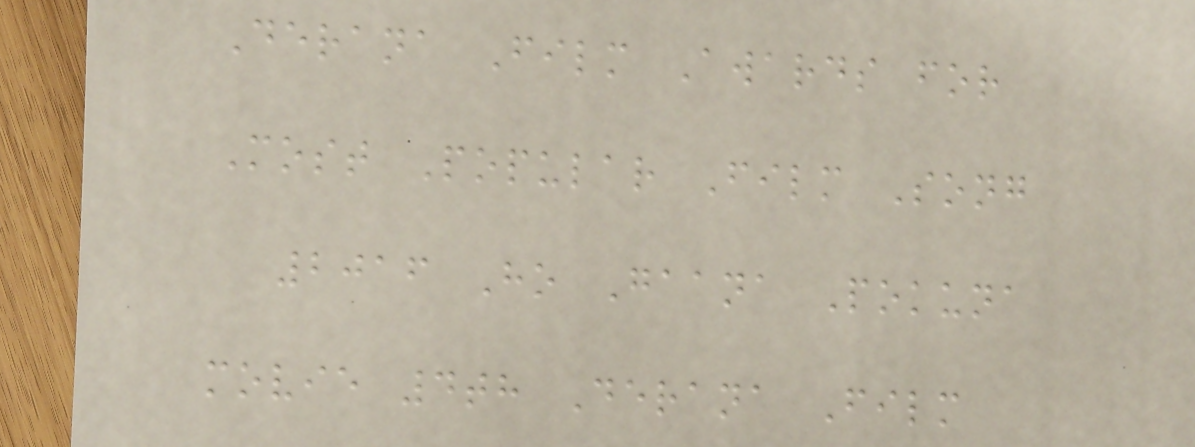Derana Film Awards for
Most Popular Film Song
2016 Ho Gaana Pokuna
movie 4th Derana Film
